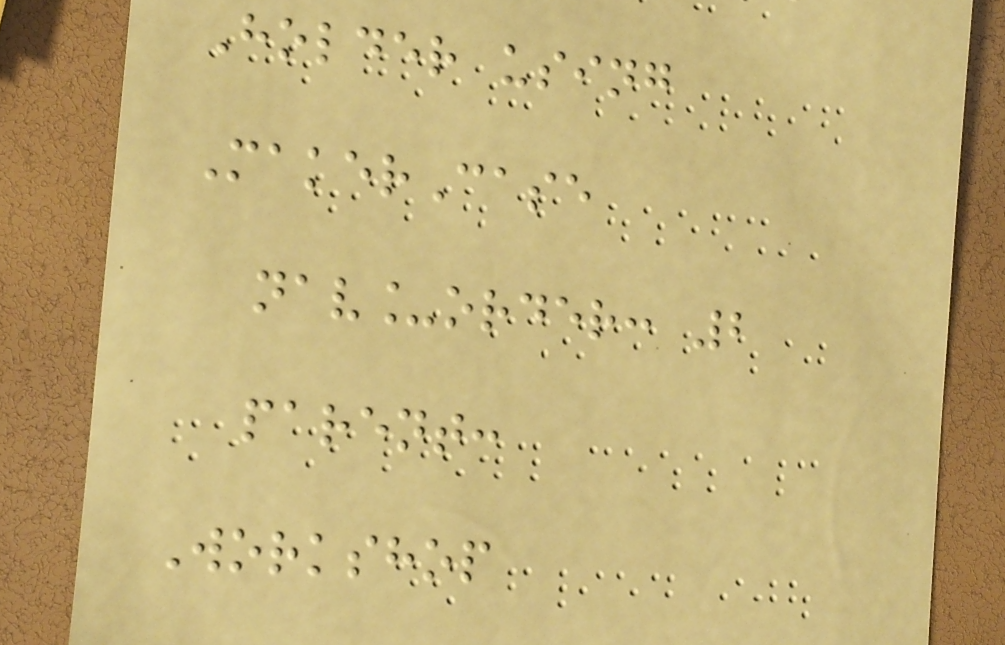Holder using
MakerCase
nav_order: 2
parent:
Workshop
